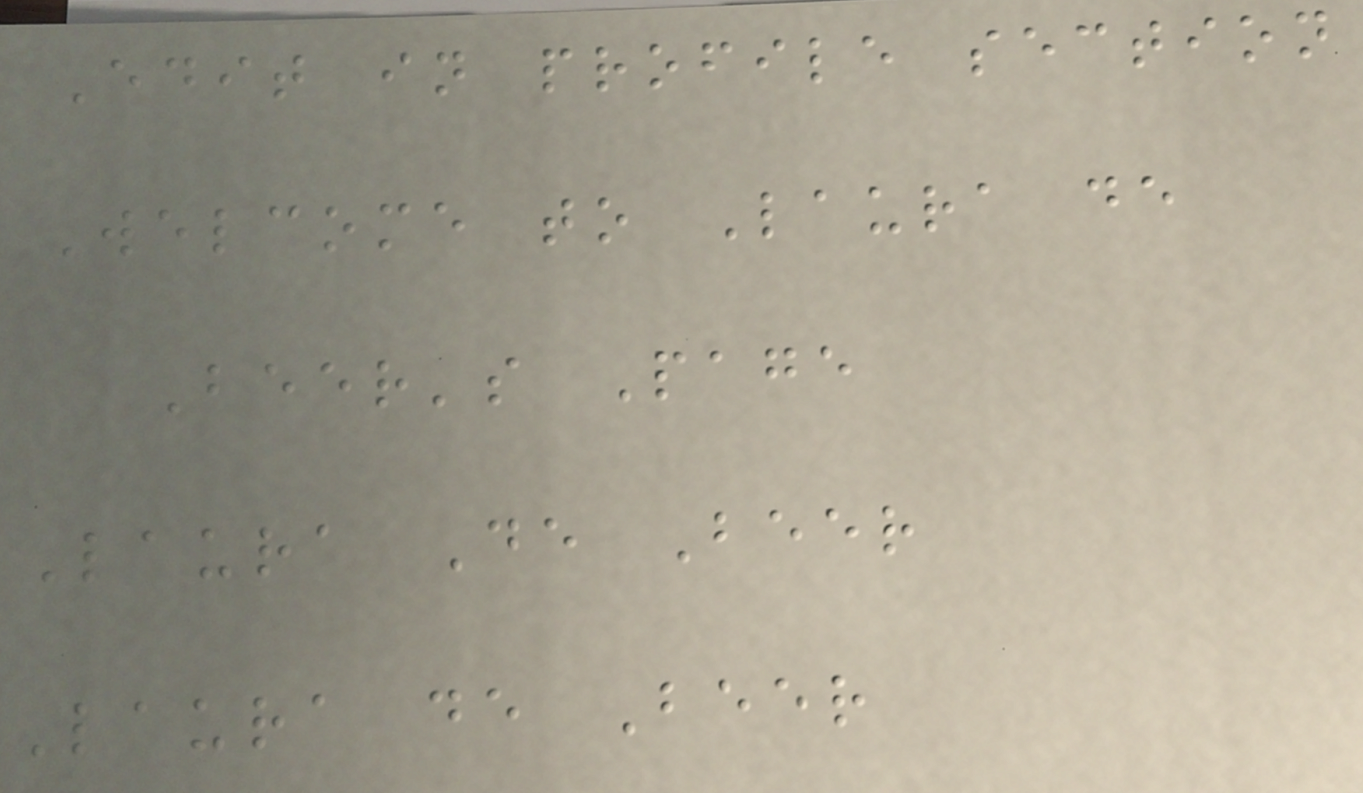Edit in profile section
Welcome to Laura de
Beer's Page
Laura De Beer
Laura de Beer
